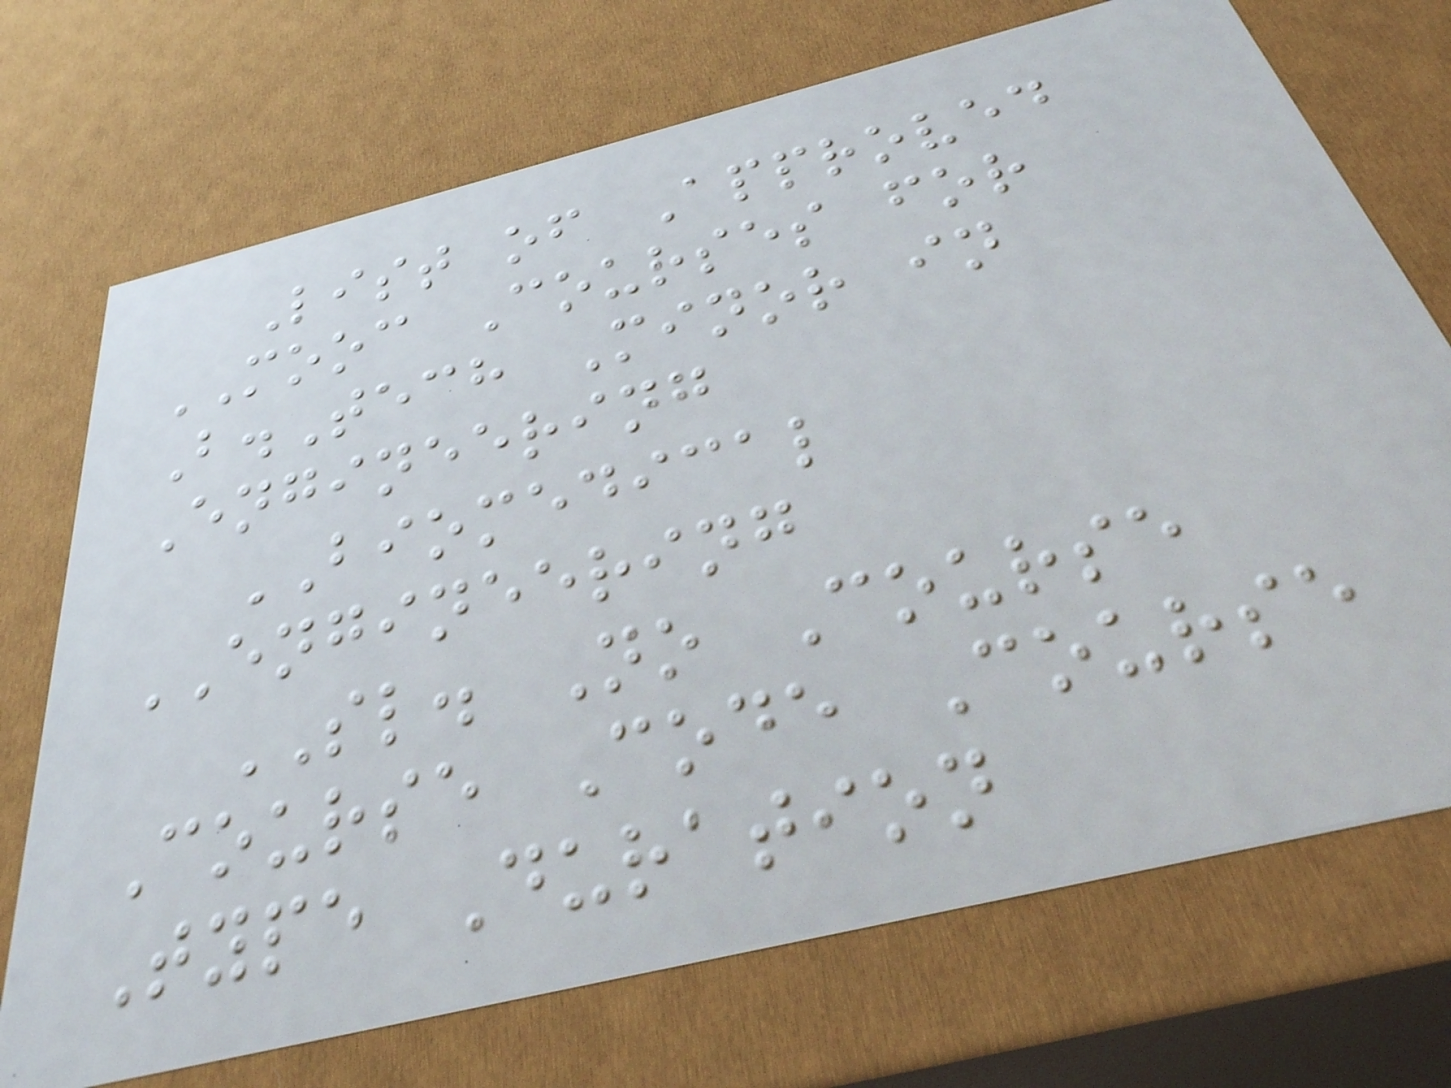List of Approved
MOOC Courses for
B.Tech Minor in
Engineering
BIOMEDICAL
ENGINEERING
SL. No Course
Course Code Course
Type Duration
